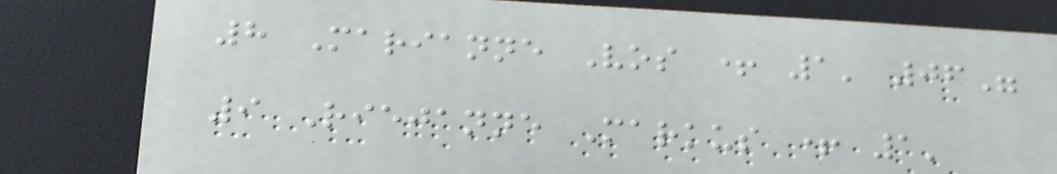8 Marianne Vos + 1' 06"
9 Riejanne Markus + 1'
